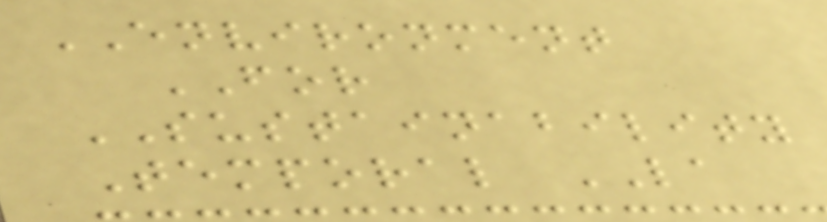ENVIRONMENT
FOR
SUSTAINABILITY
Temporal LA
